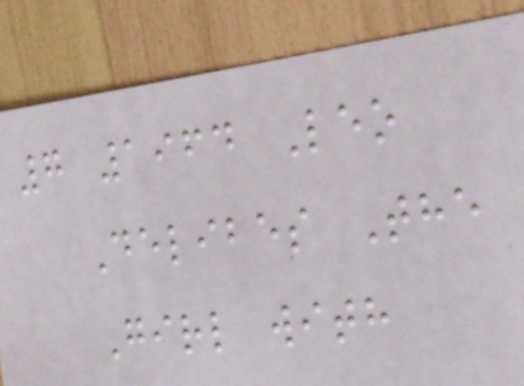7 1964 Leo
Delibes The
Girl with
